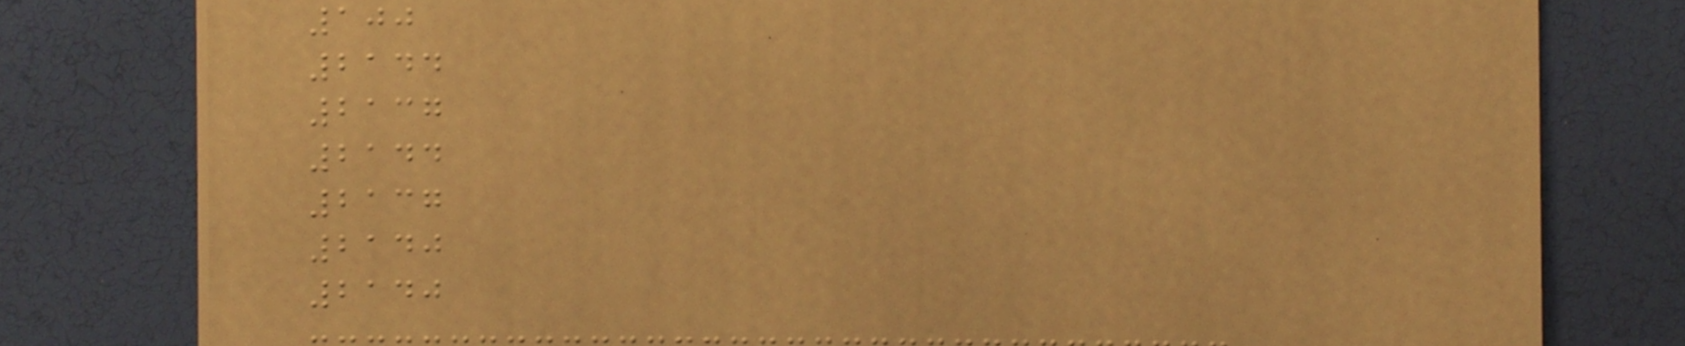100
2144
2137
2144
2137
2140
2140
